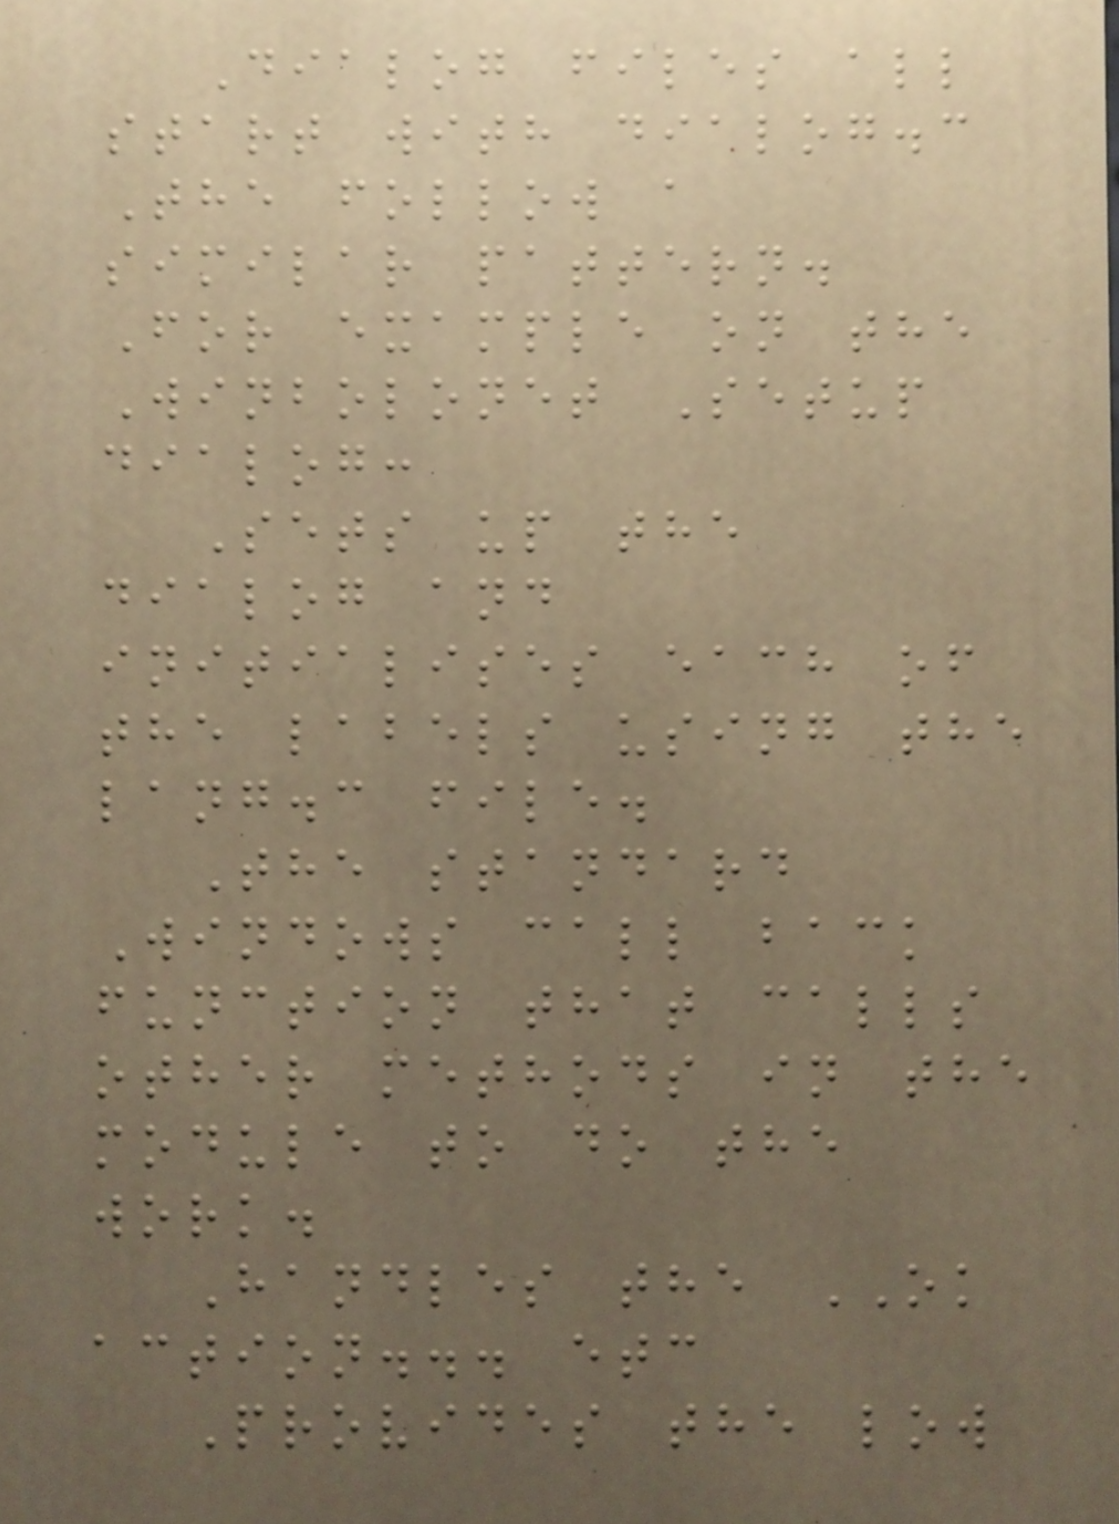Dialog files all
start with dialog.c
The follow a
similar pattern.
For example on the
Winbolonet Setup
dialog:
Sets up the
dialog and
initialises each of
the labels using the
lang.c file.
The standard
Windows call back
function that calls
other methods in the
module to do the
work.
Handles the OK
action... etc
Provides the low
